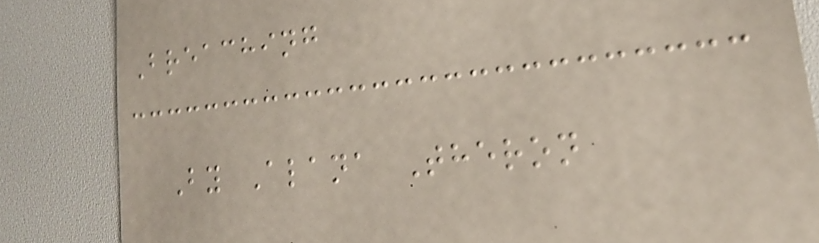Breaching
By Alana Theron
